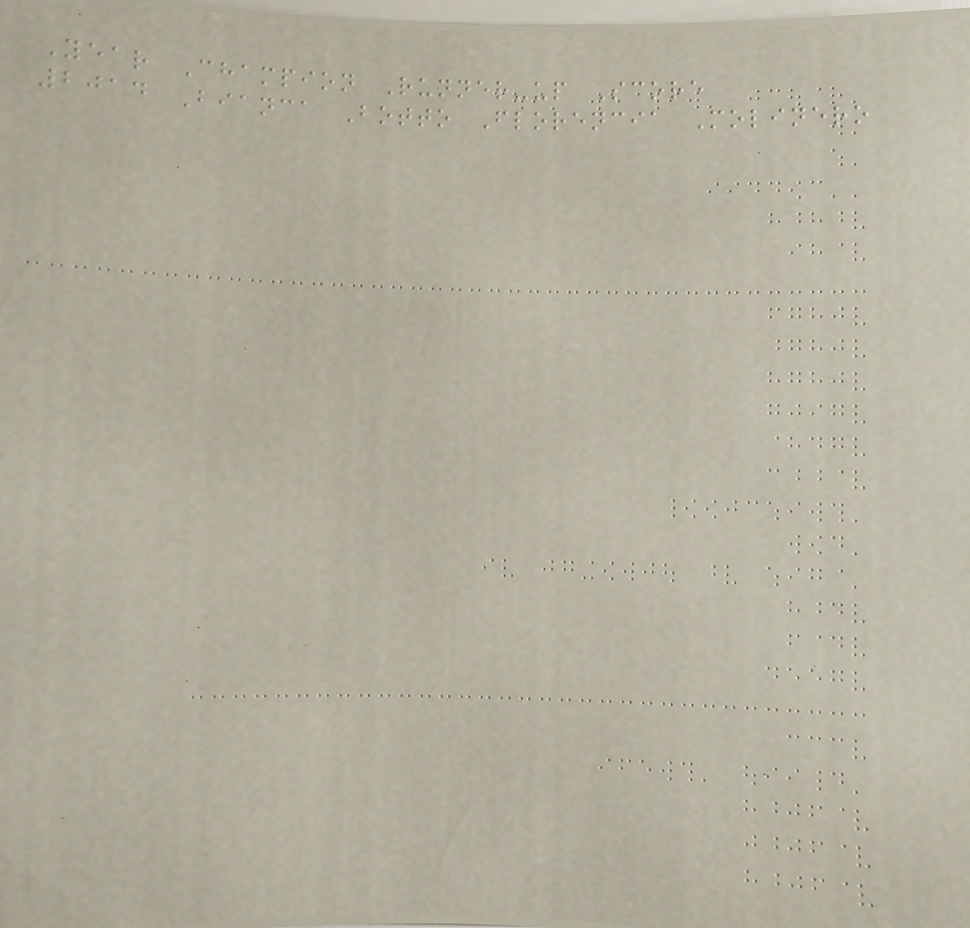Year Champion Runner-up Score
2014 Bianca Botto Florencia Molinero
